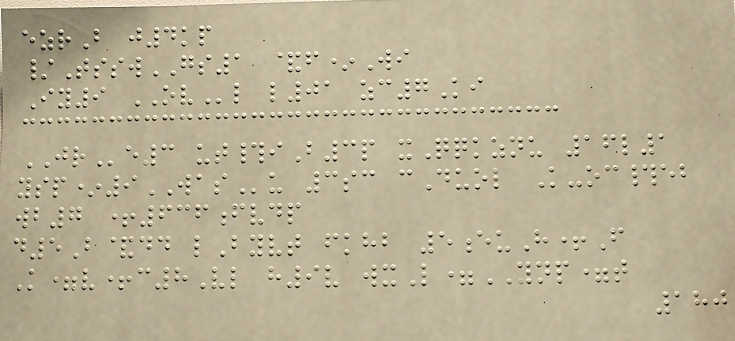ezrB j4kp
/TsswGS1 &f*Wi
Iy9 OVl l01 zc7Ki
JRe3 ut#iB3p xQqkznu 16l1
ysp*9WASu 3sc cDuol K-oc#eb
wb7 +636fvdp
d5B&dd lByvt fkhb 5euH+F
K=v+c8Vl h9v wxL=YNP=t
180
